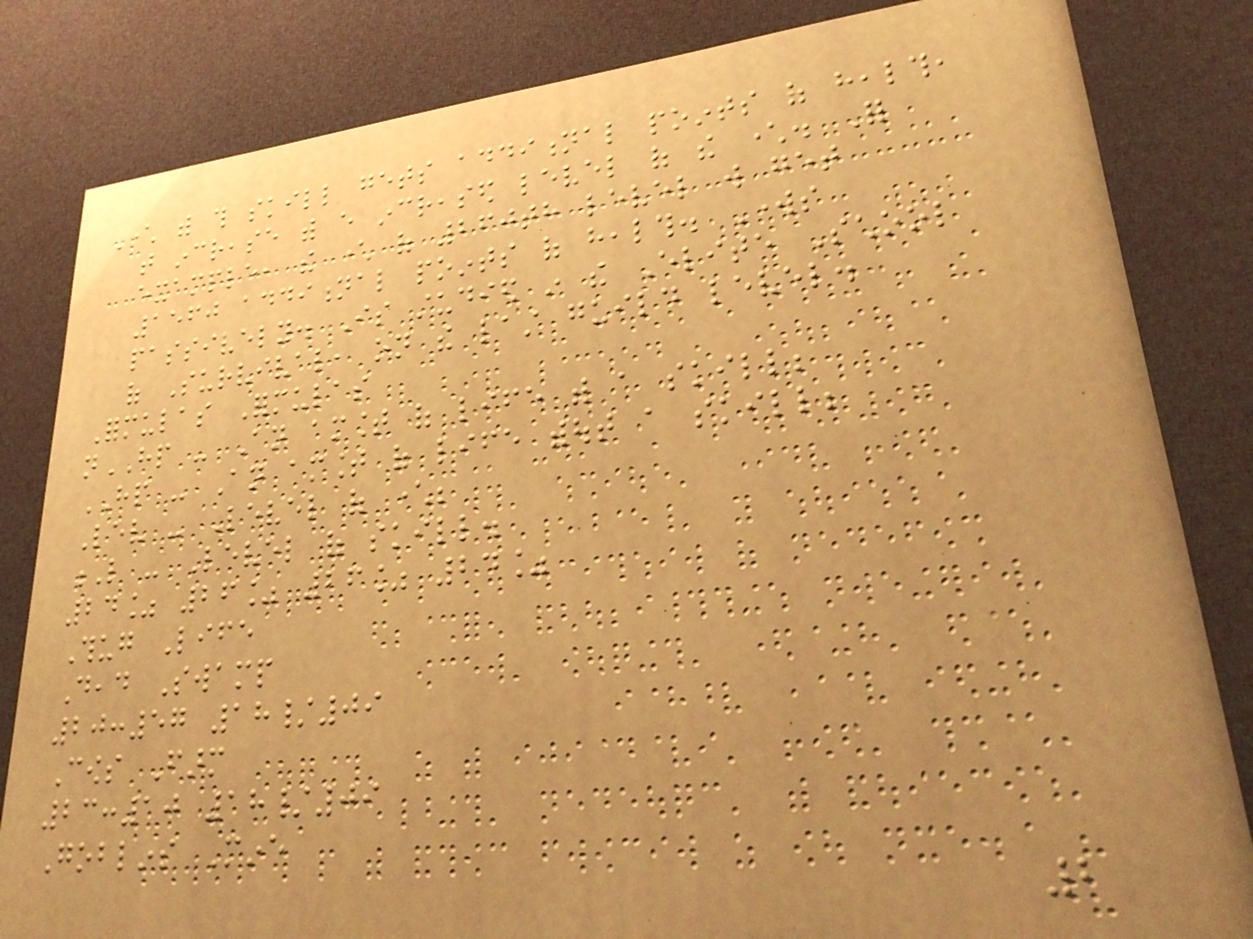Character with this skill gets additional points of health,
that increase with every increased level of the character. For
example, the character of 260th level will get
1560 additional points of health. Works
passively. Is studied in the Elite School
of Survival, on the last guild level.
Formulas Formulas
nHP - An amount of life with a skill;
HP - An amount of life without a skill;
Lev - Level of character;
L - Level of skill.
24% 26% 26% 24%
Thug Life
Dead Swamp
20:57 18/09
Cows Farm
23:10 18/09
Goblins Mine
2
